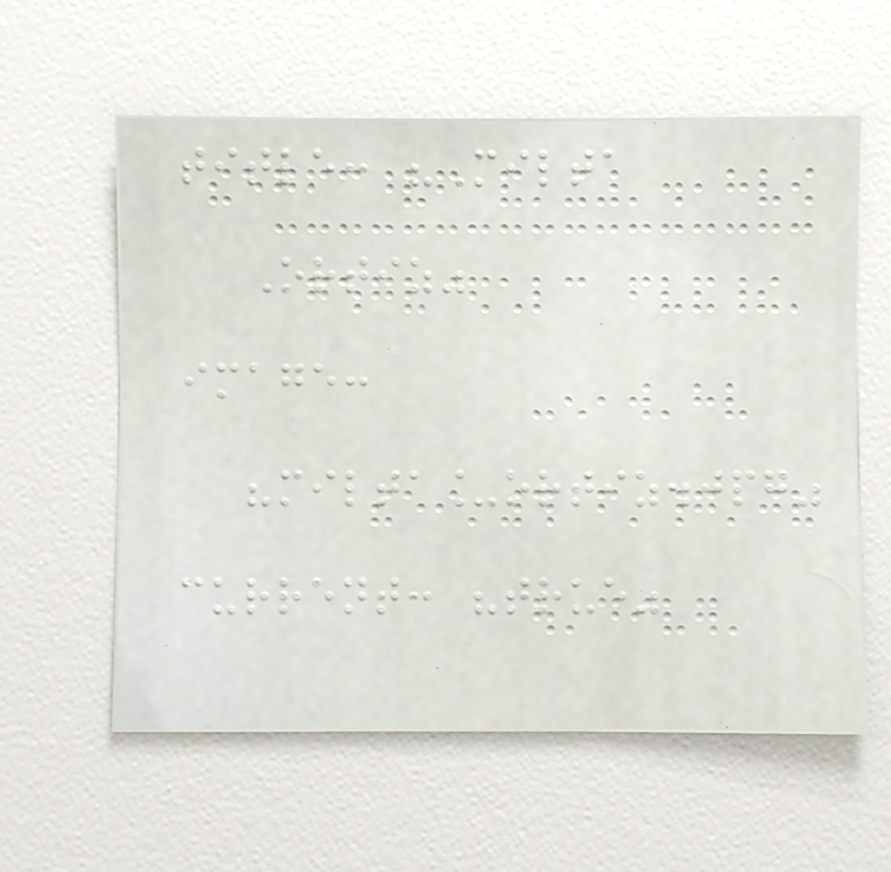title: "Milta
Ortiz"
image:
"milta_ortiz.jpg"
current: "true"
